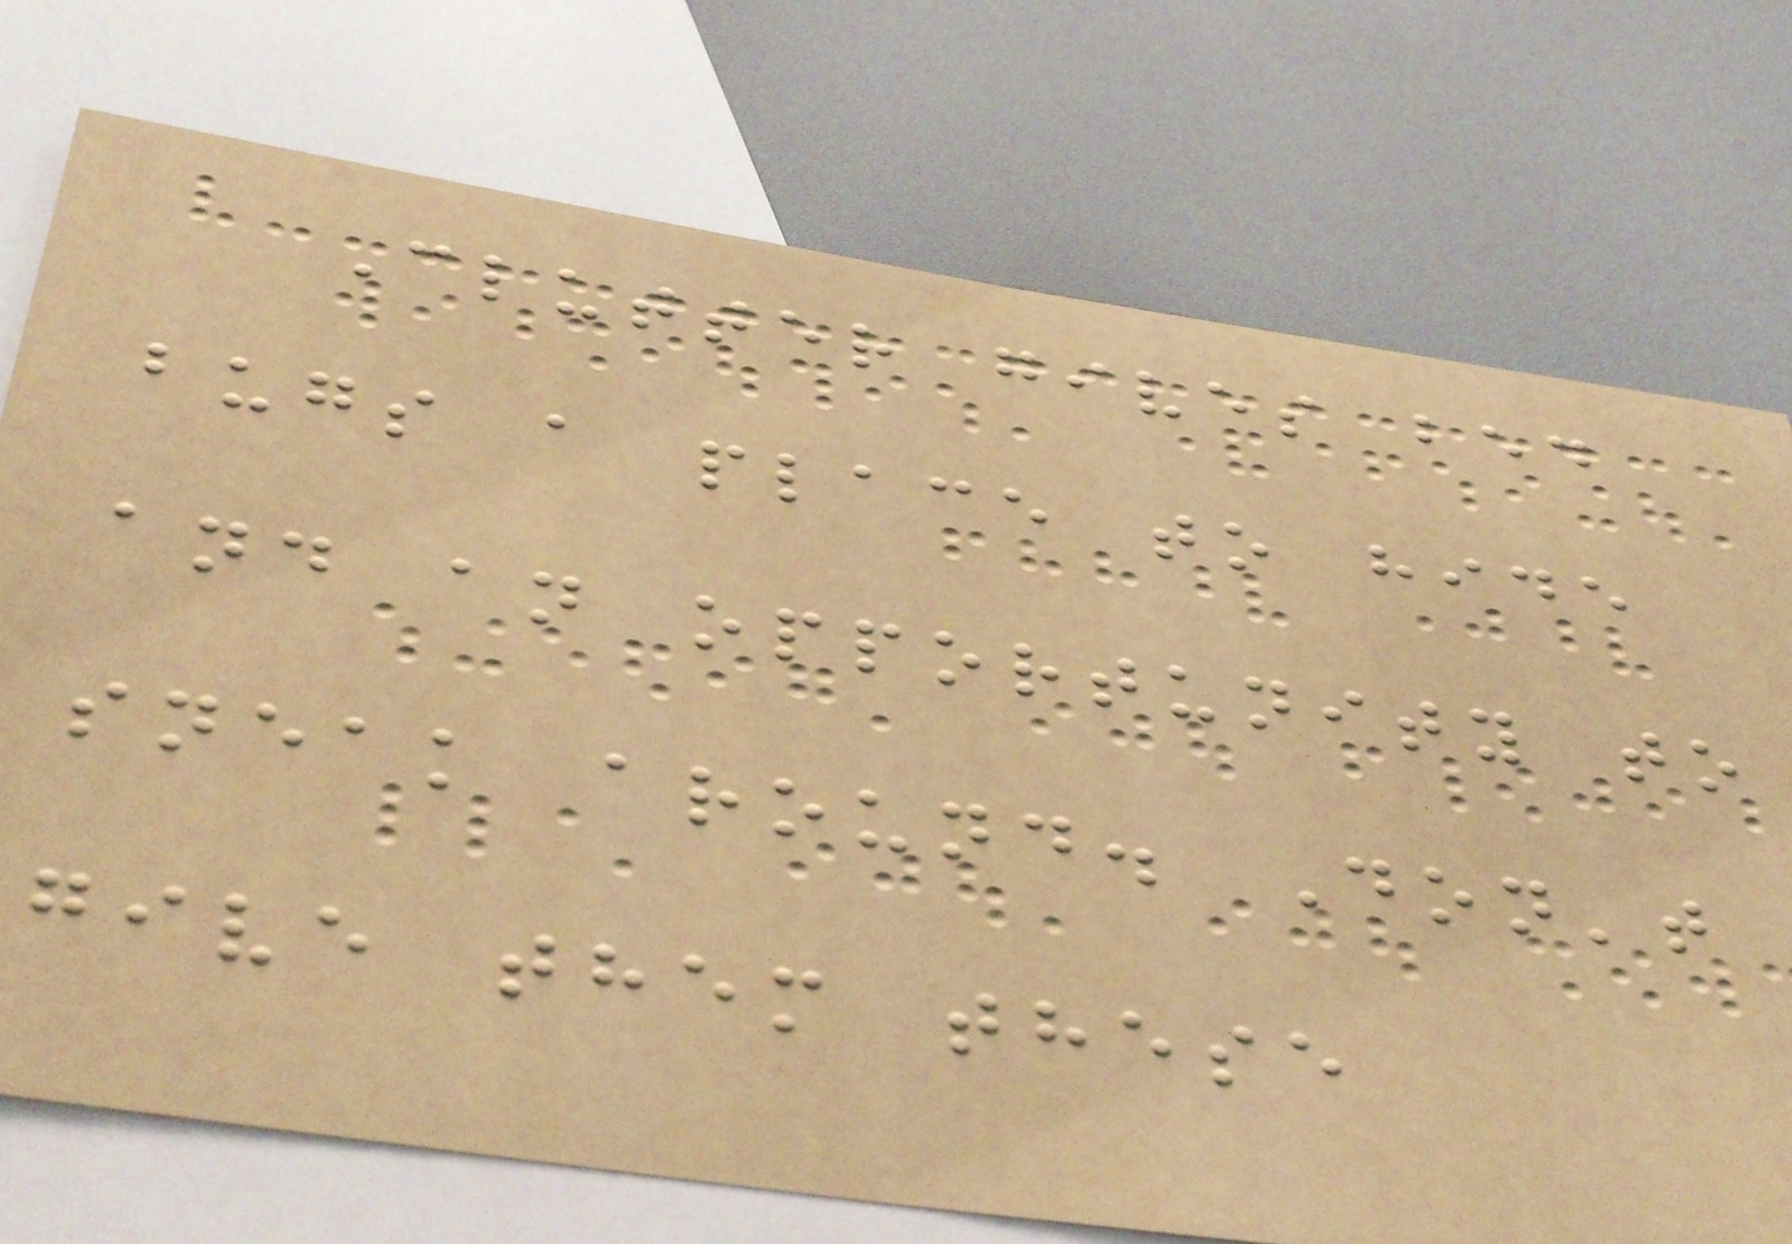Clutter gives bed
bugs a place to hide
and an opportunity to
sneak around. Don't
give them these
